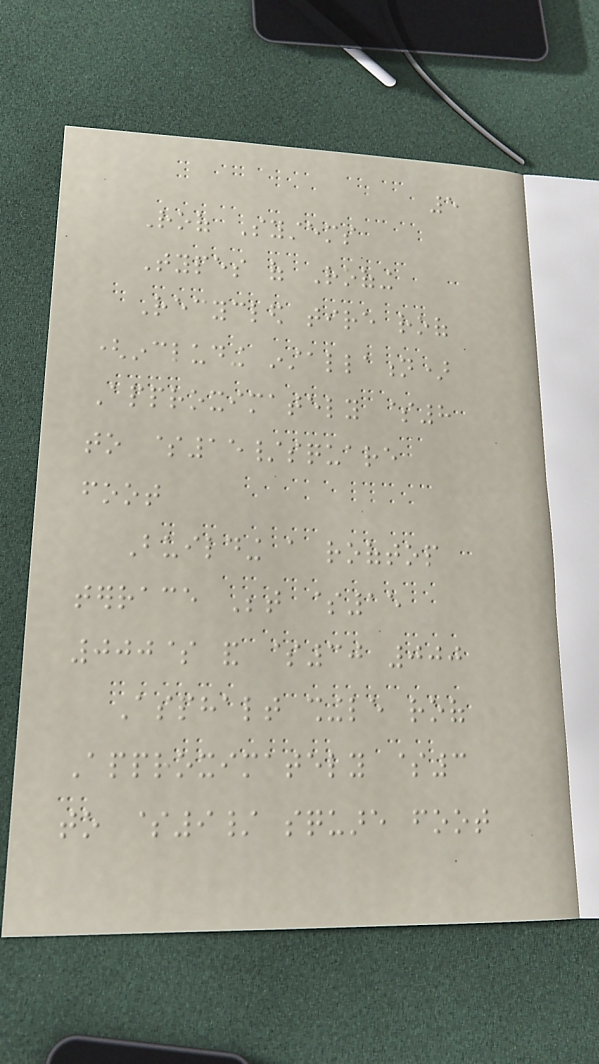5
Roof Systems
Types of Roofing
Recycled tire roof
(including installation)
Approximately $8
to $15/square
foot
Building a rooftop
terrace Between $15
000$ and $30 000
Asphalt shingle roof
Approximately $3
to $9/ square foot
